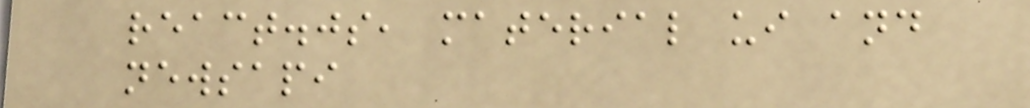react.js, material ui and
newsapi
